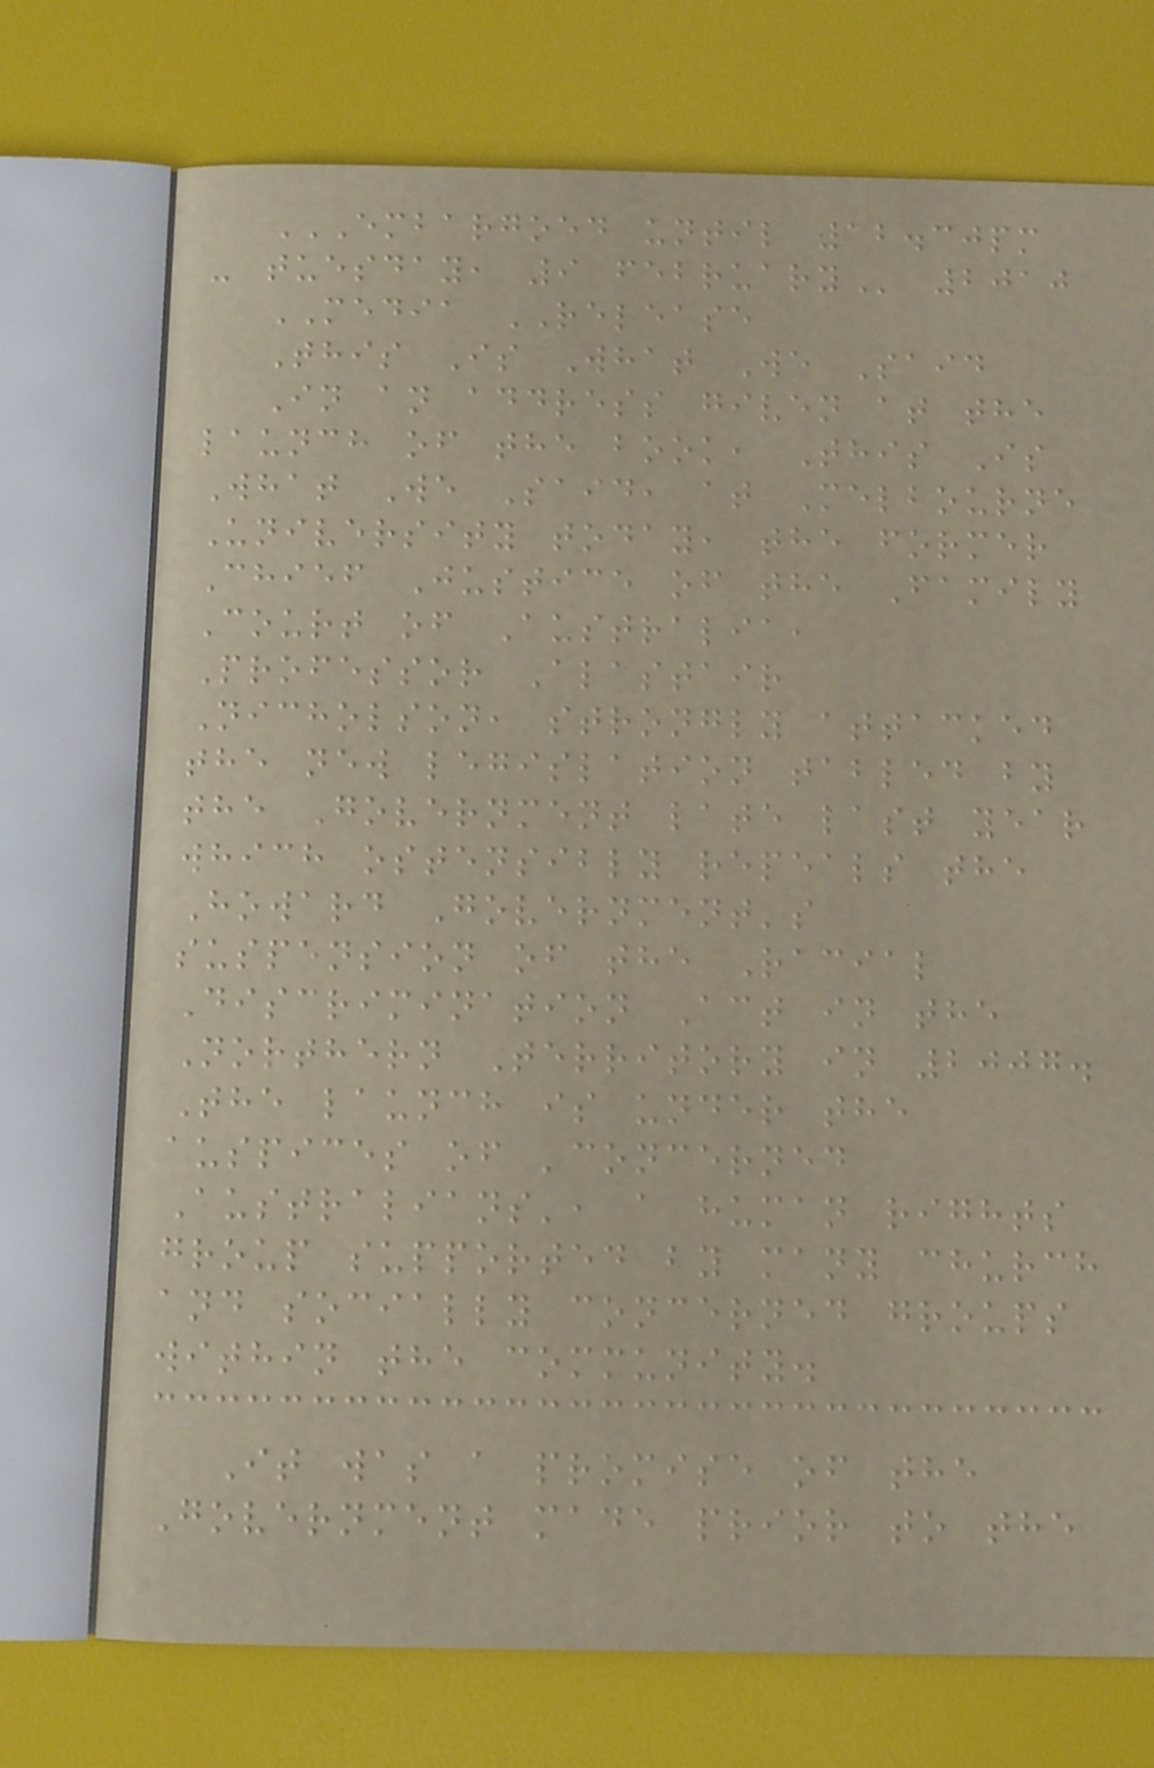EMBARGOED UNTIL 12.30PM
- TUESDAY, 9 FEBRUARY 2010
MEDIA RELEASE
This Is What We Said
In an address given at the
launch of the book, This Is
What We Said, at Melbourne
University today, the former
Chief Justice of the Family
Court of Australia,
Professor Alastair
Nicholson, strongly attacked
the new legislation tabled by
the Government late last year
which ostensibly repeals the
Howard Government's
suspension of the Racial
Discrimination Act in the
Northern Territory in 2007.
The launch is under the
auspices of 'concerned
Australians', a human rights
group supported by many church
and socially concerned groups
within the community.
It was a promise of the
Government made prior to the
